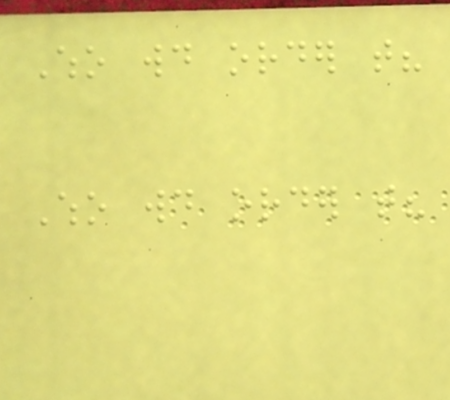Who would order that?
Who would order that?
